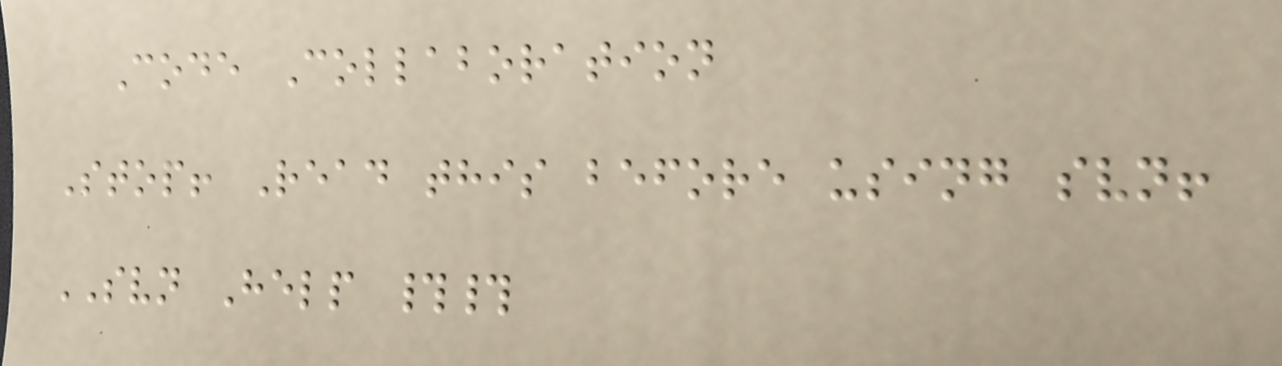Code Collaboration
Stop! Read this before using svn!
SVN Help ##
